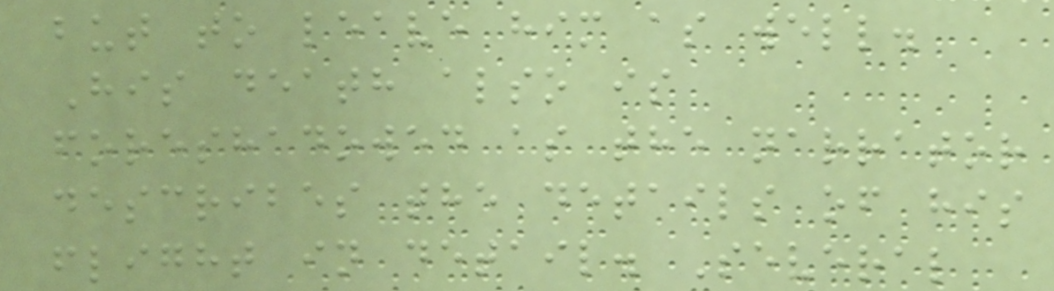but to leave him as well.
His death also is
foreshadowed as the narrator
describes the details of his
flight in detail. Several
